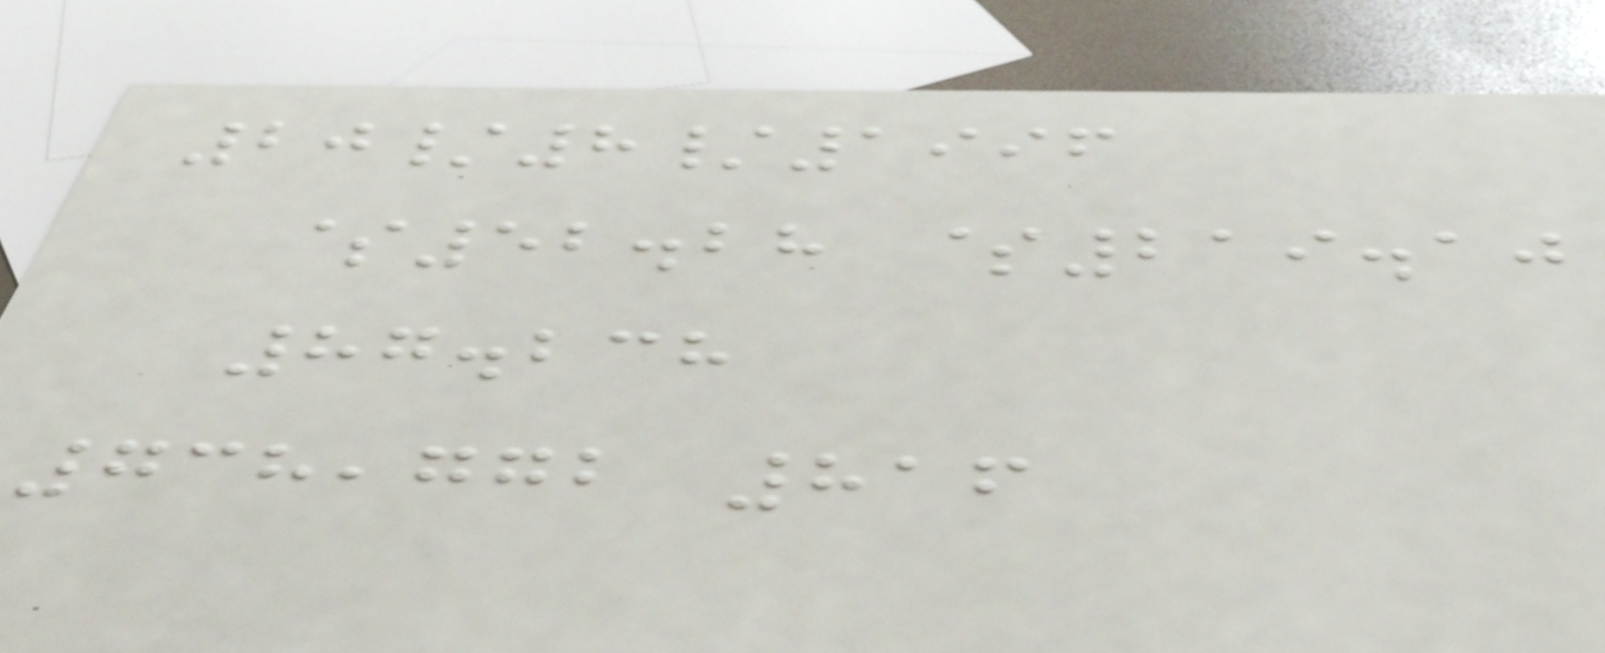20/8/1996
$52.28 $219.10
87.238
738,772 816
